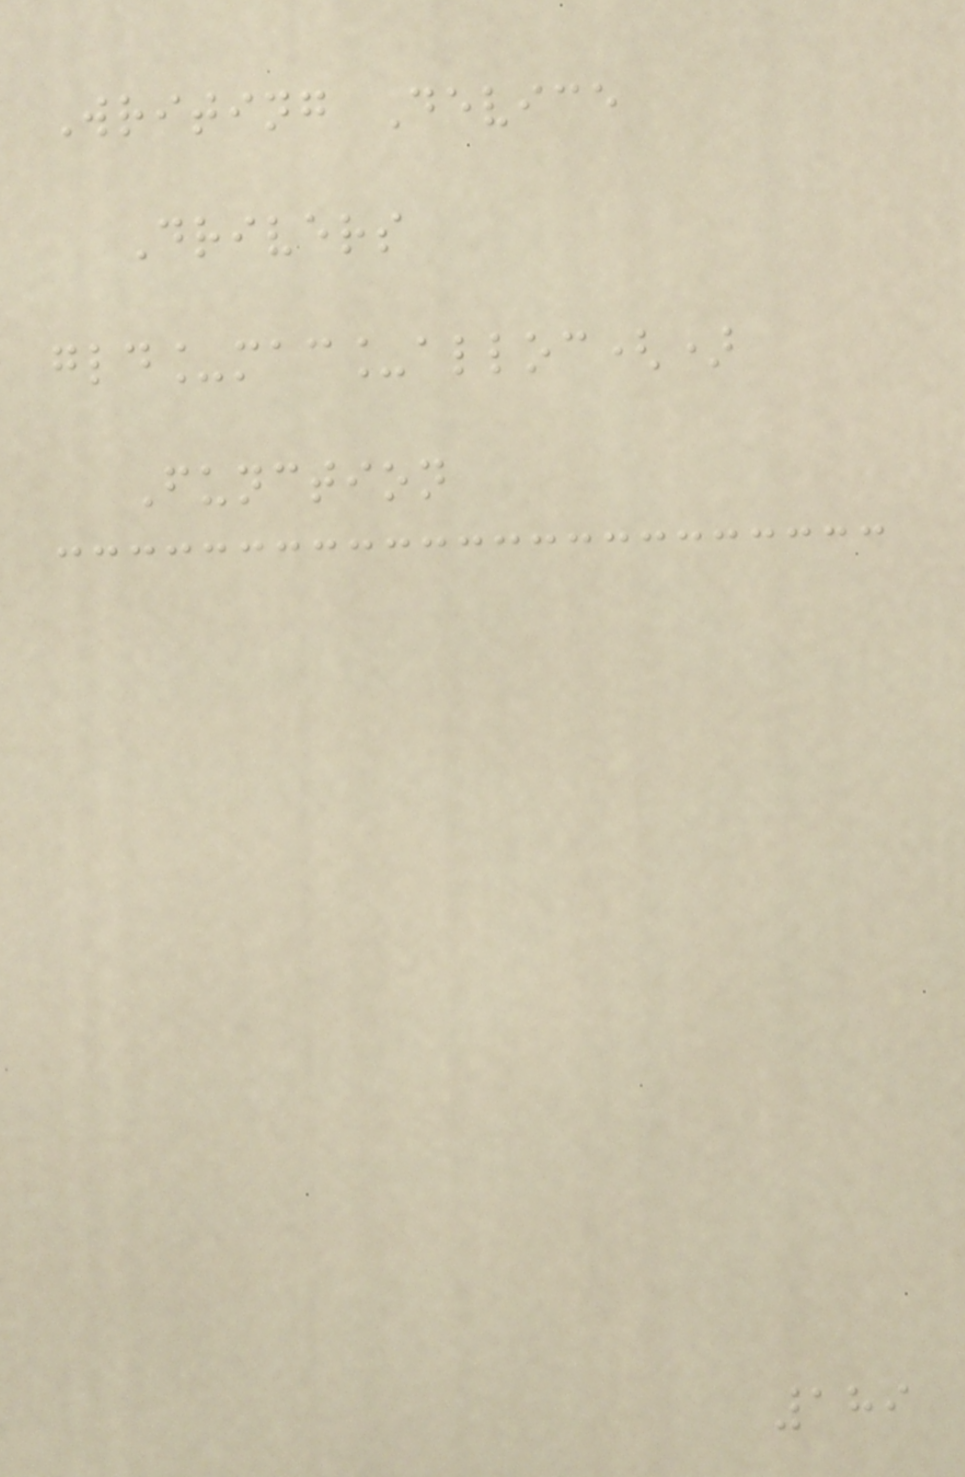Writing Device
Drivers
gld_mac_alloc()
Function
189
